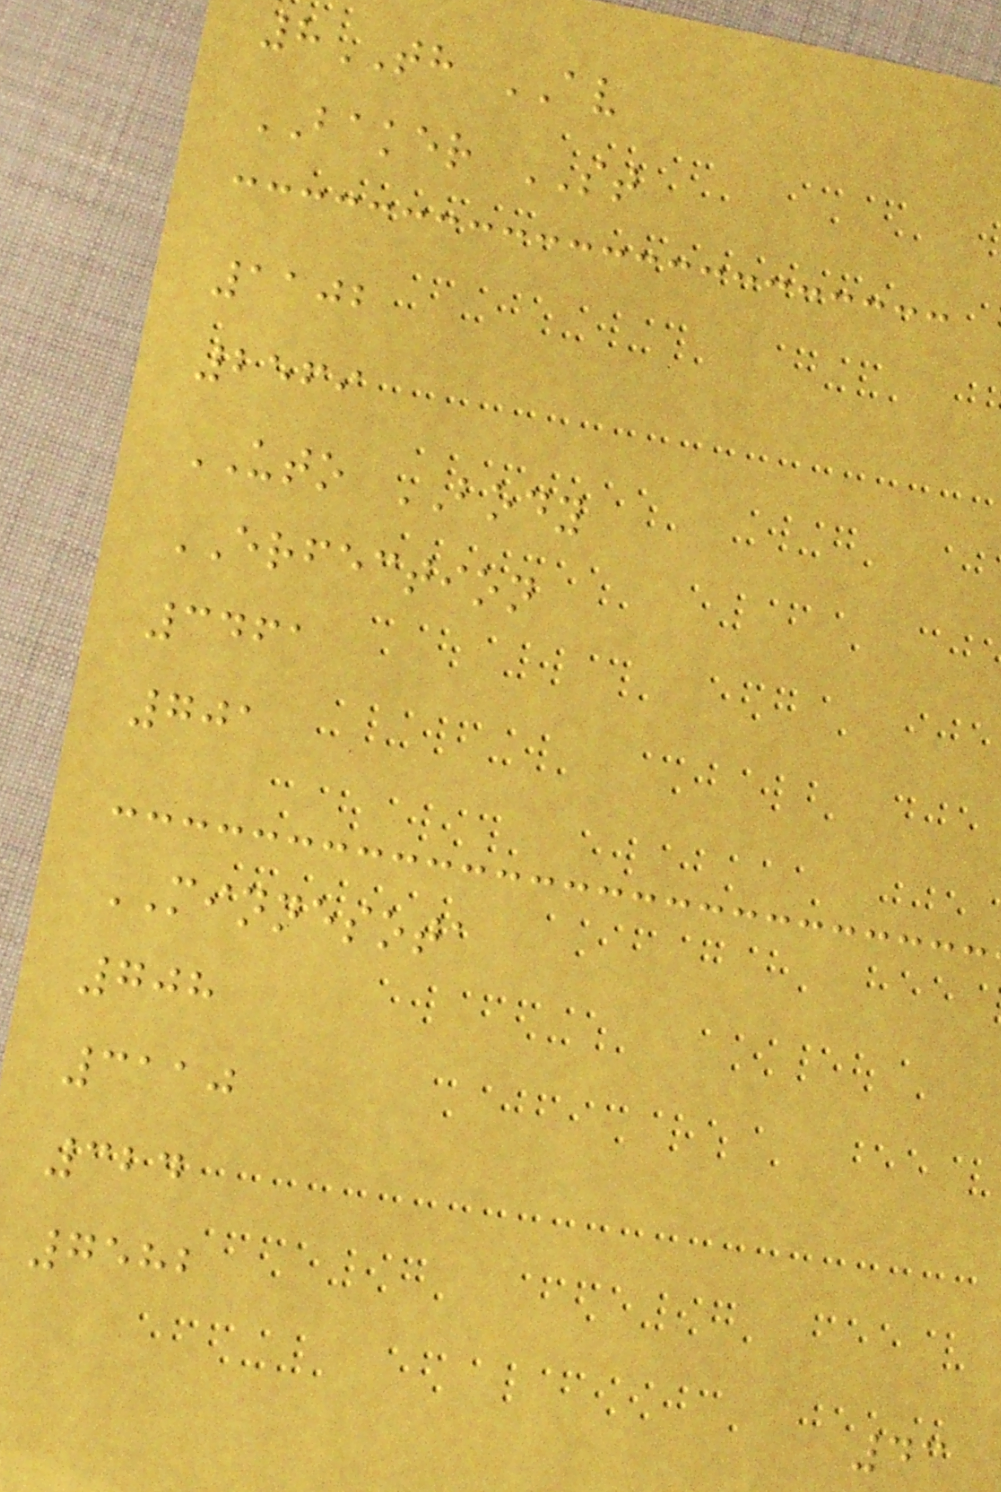8TH AV
BAKER ST
1102
2569
UTO BODY
ERFECTION
3461
701
MINNESOTA
708
3110
324
7582
43
